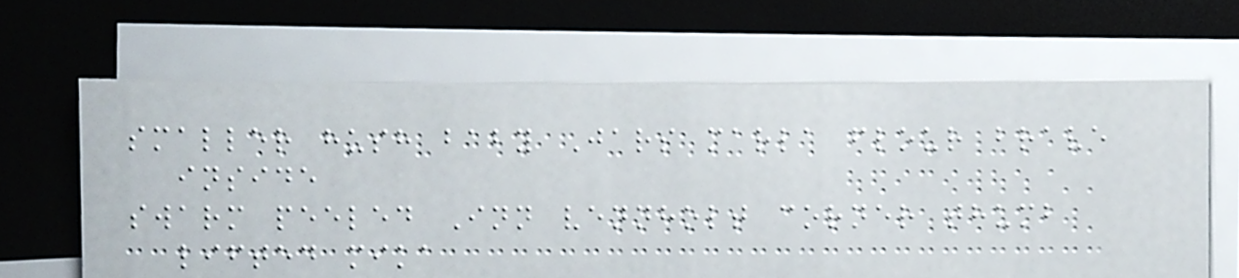smaller hush baby Jars marla flour brave
inside
swarm peeled Inn vennholt corner thumb
lifted mika
